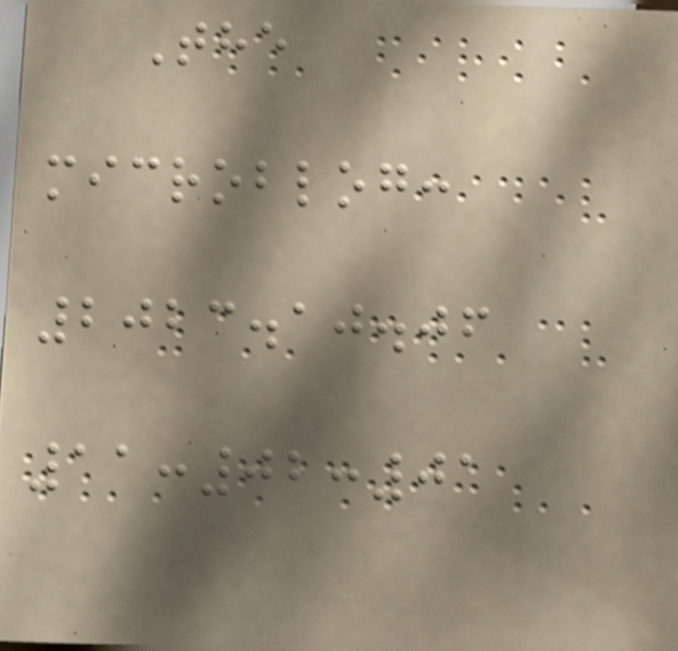The
microblog:
2023.10.06
11:02:01
